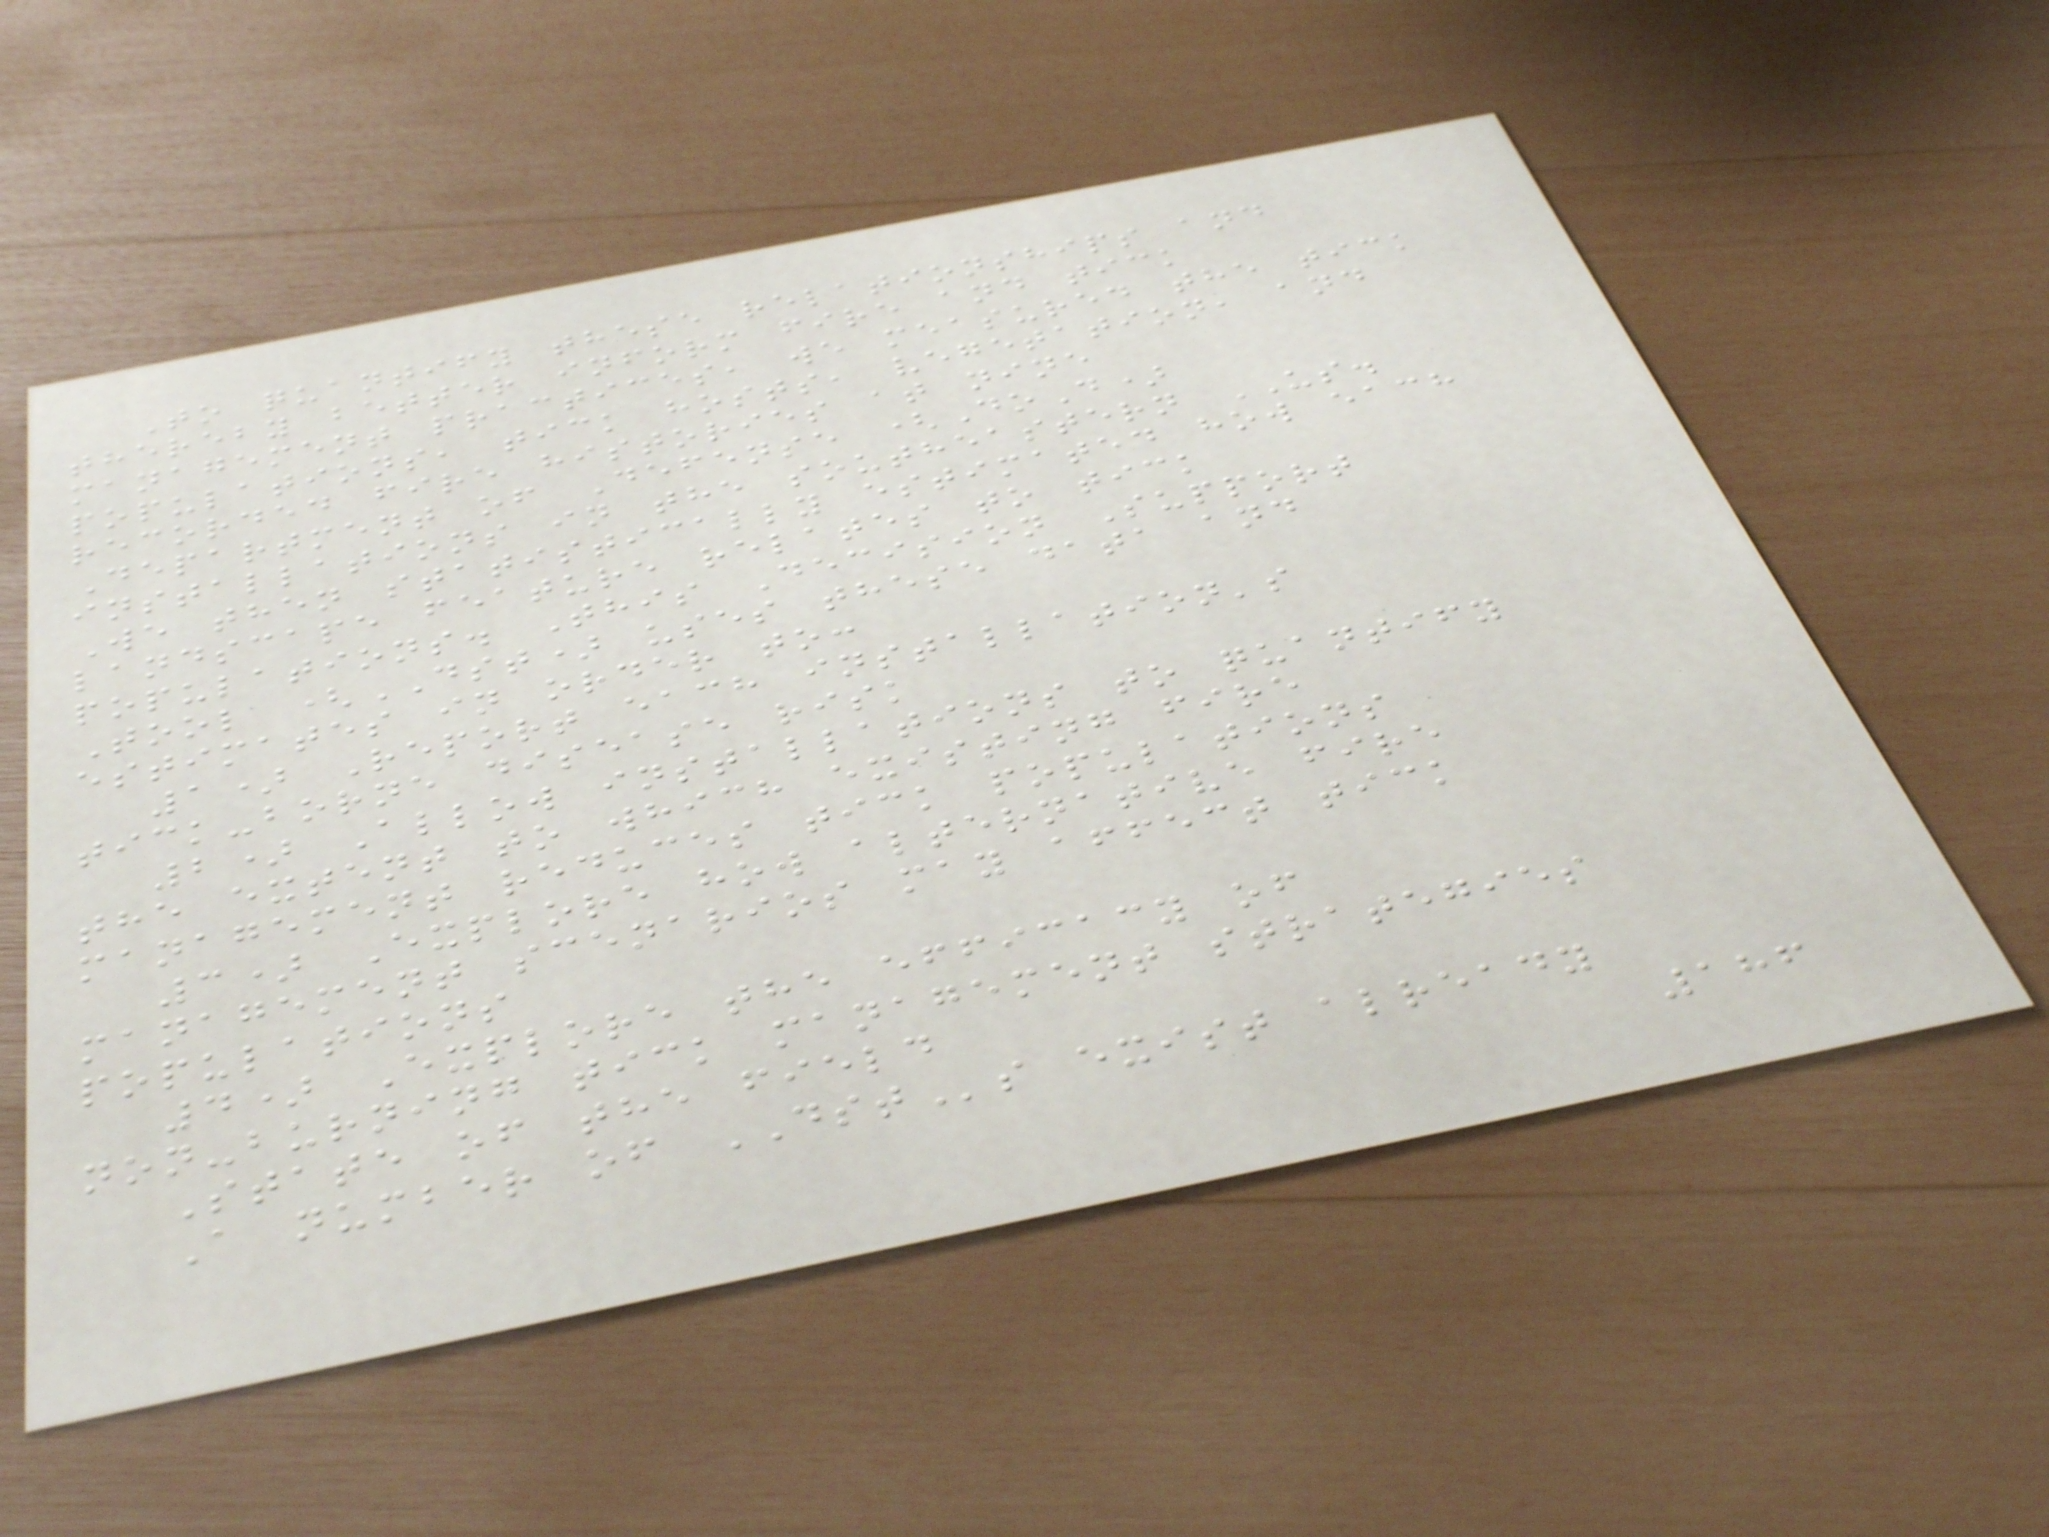To quantify these relationships and
thereby better inform fire and tick
management practices, we measured the tick
populations, tick hosts, vegetation, and
recorded fire histories at nine
Department of Defense (DoD)
installations in the southeastern US.
We then statistically estimated how each
landscape feature relates to tick
populations. This Decision Support
Tool (DST) uses these data and
estimates in order to:
1) Report each installation's
tick-borne disease risk
2) Allow installations to quantify
the extent to which existing fire
management reduces tick populations
3) Explore how alternative fire
management scenarios may affect tick
populations
4) Explore the efficacy of
non-burning tick management strategies
State of the field
A number of DSTs exist already
186
